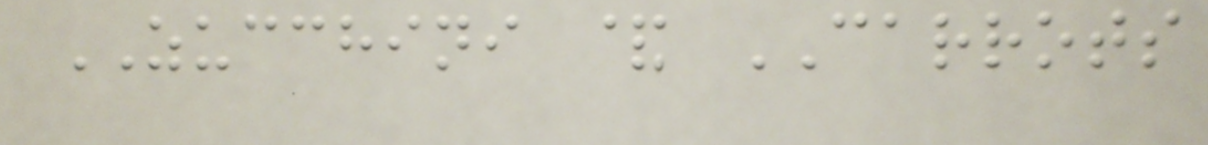ZUCCHINI & CARROTS
